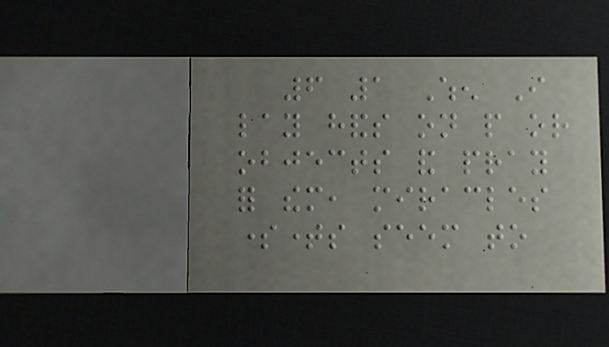6 1 When I
lay hands on people or
objects and pray
for them, miracles
sometimes seem to
